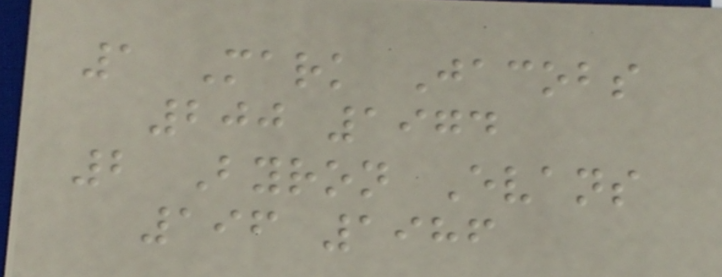1 Mark Jacobs
200 1974
2 Byron Evans
196 1986
